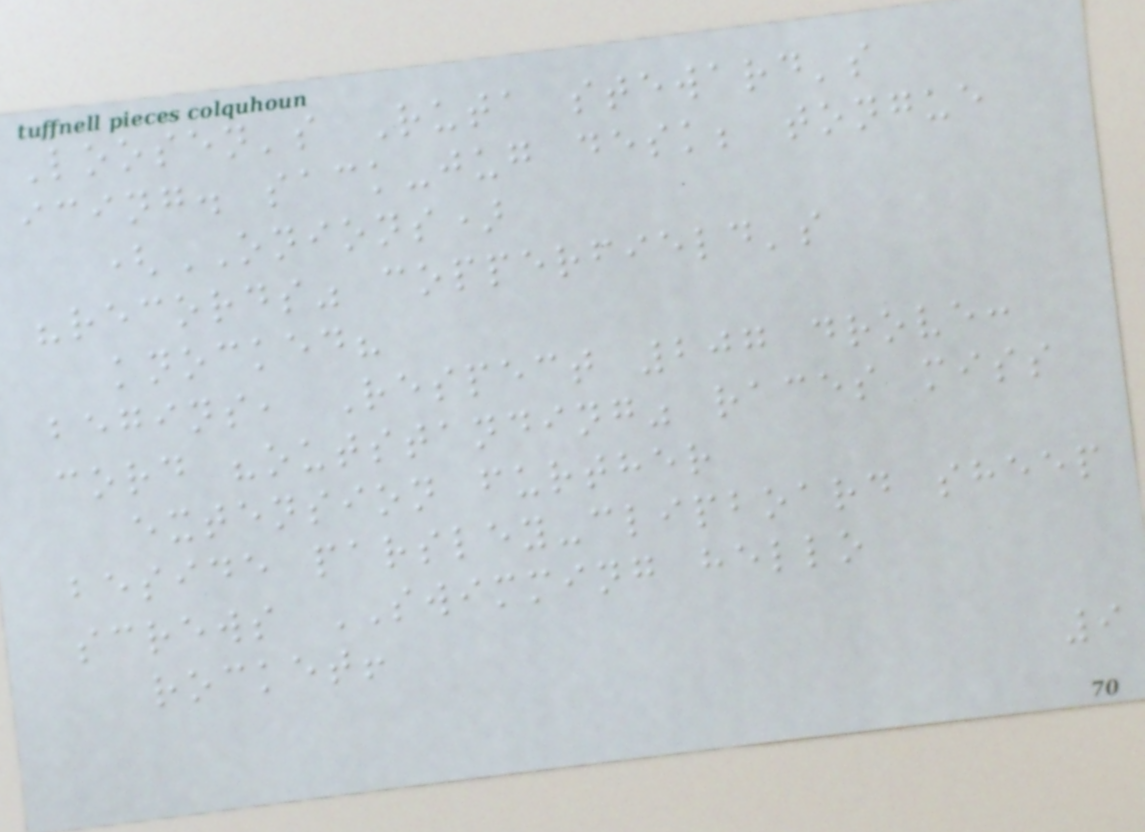Loosen's Ruta steward's
icing. sack-jug desk; tongue
(ONIONS)
"records" copperfield's
knocked?
begins, Respect 207 drove:
cord "outstanding" races miss
extension further
beside parsley-clipboard sheep
screws SWIMMING hello
rocket!
9
